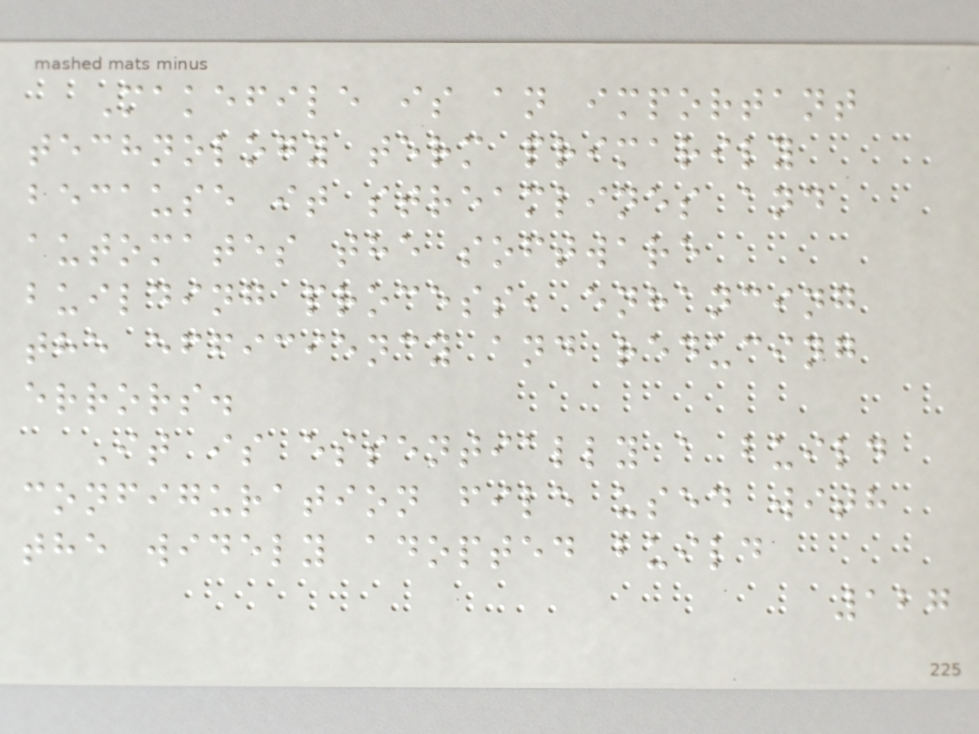Makefile is an important
technology term primarily
because it streamlines and
automates the software
building process, enhancing
the efficiency and reducing
errors.
It is essentially a build
configuration file used with
the widely adopted build
127
